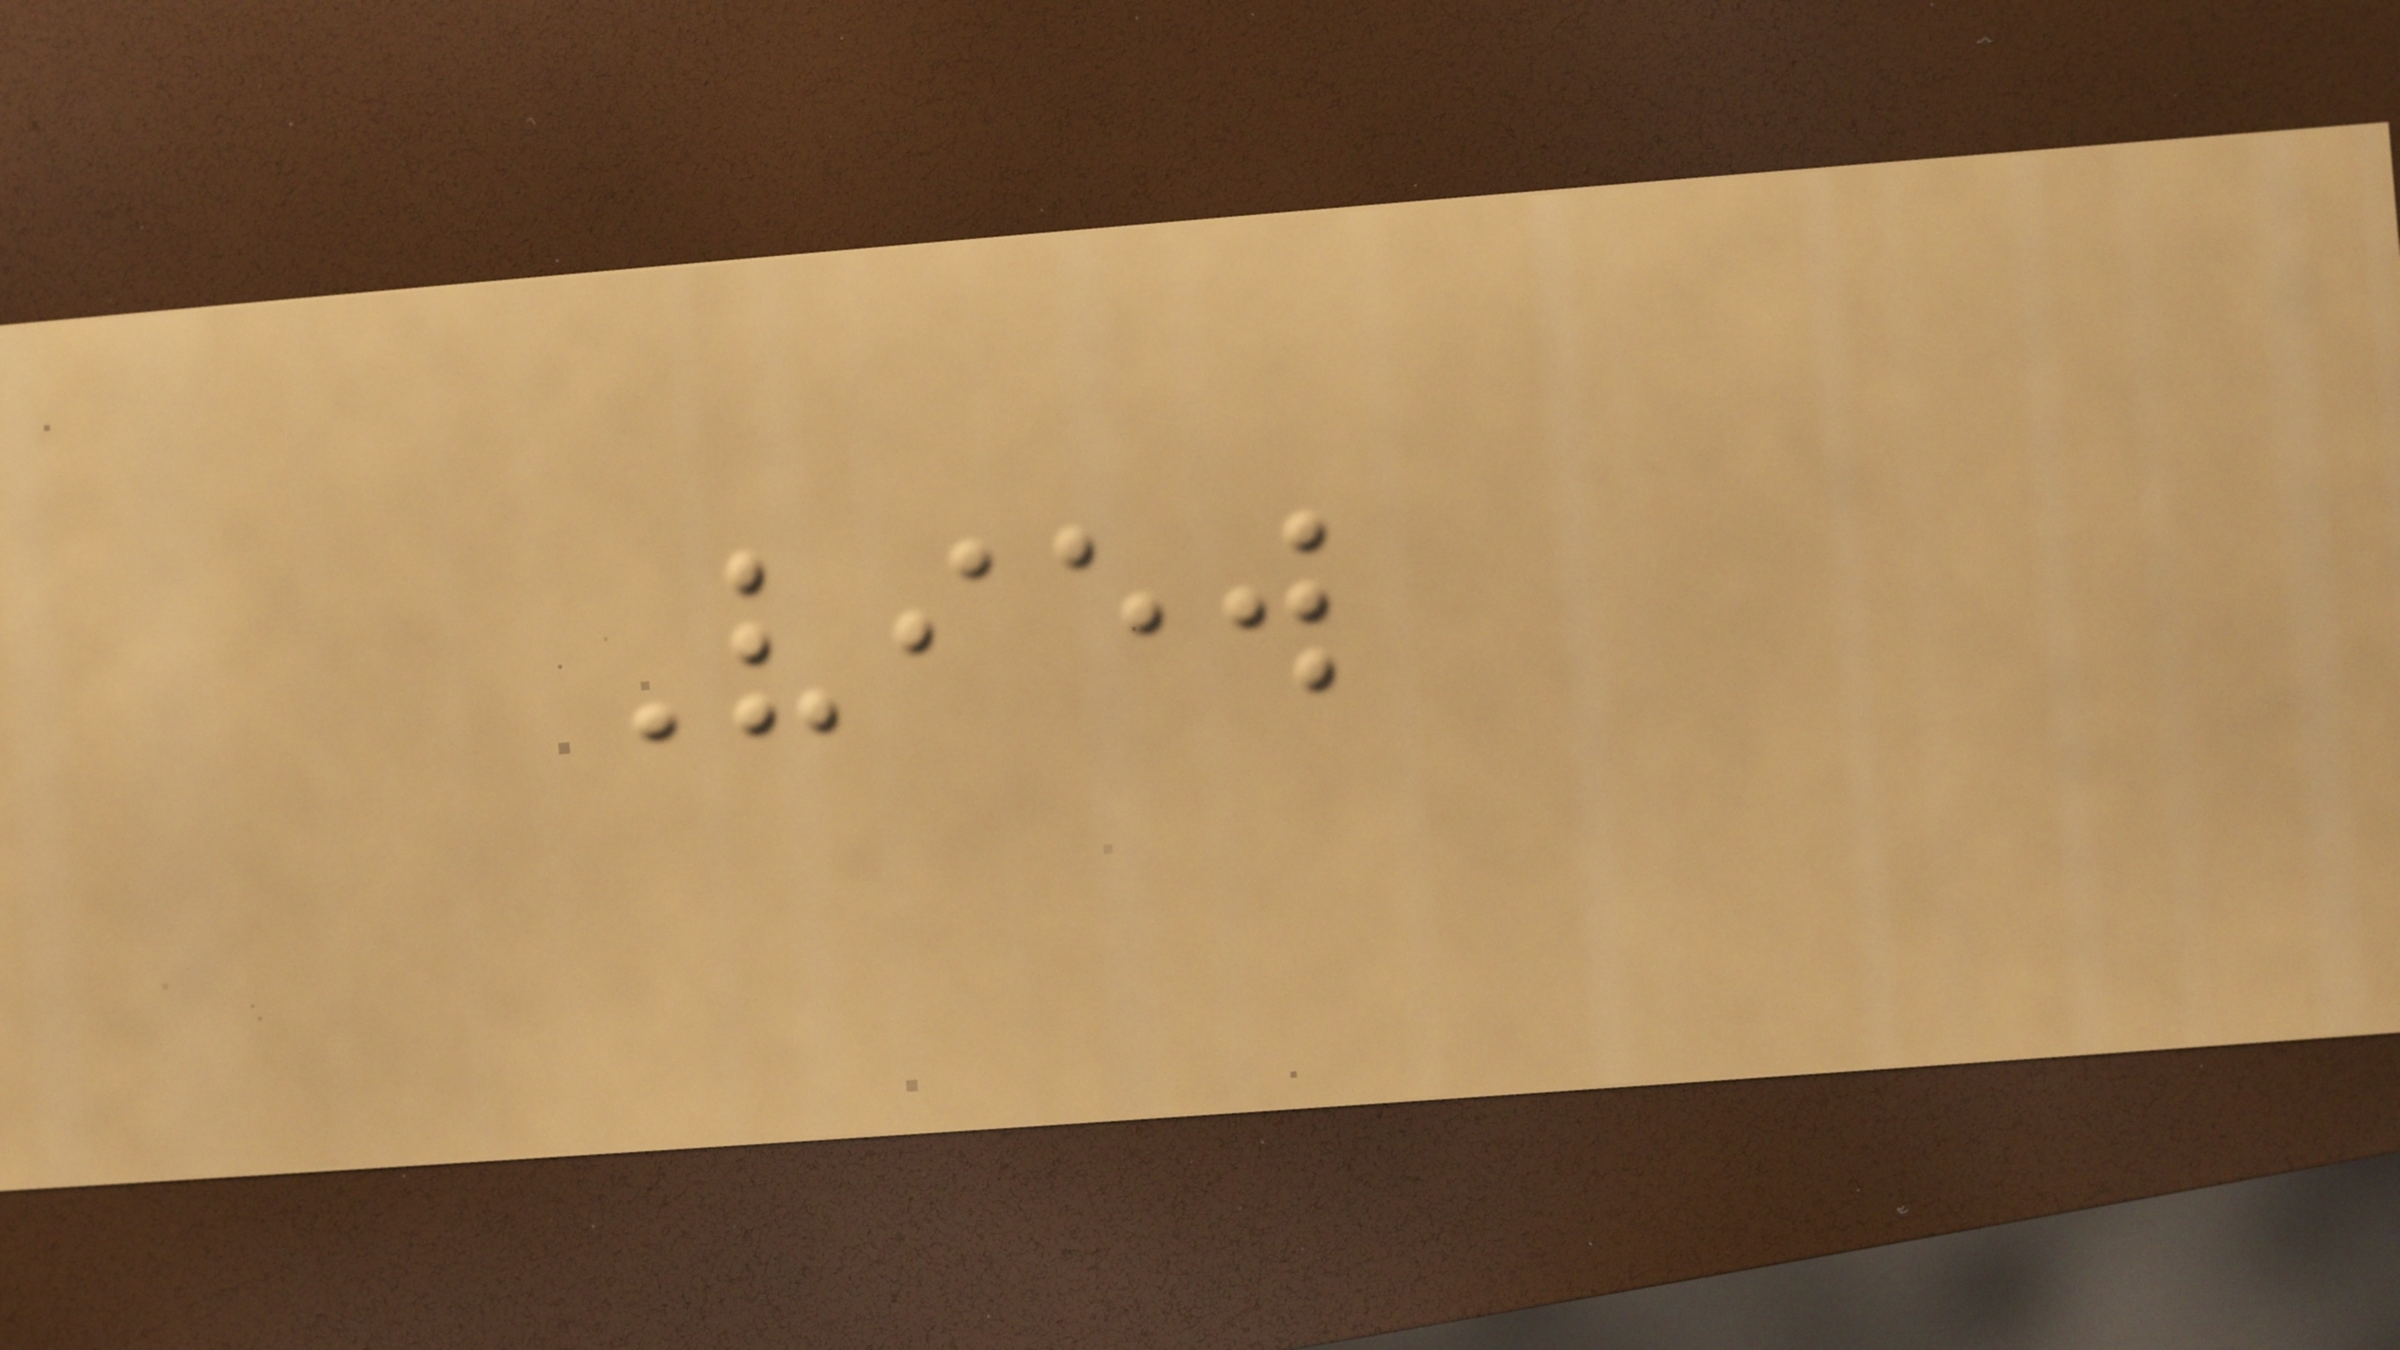View
